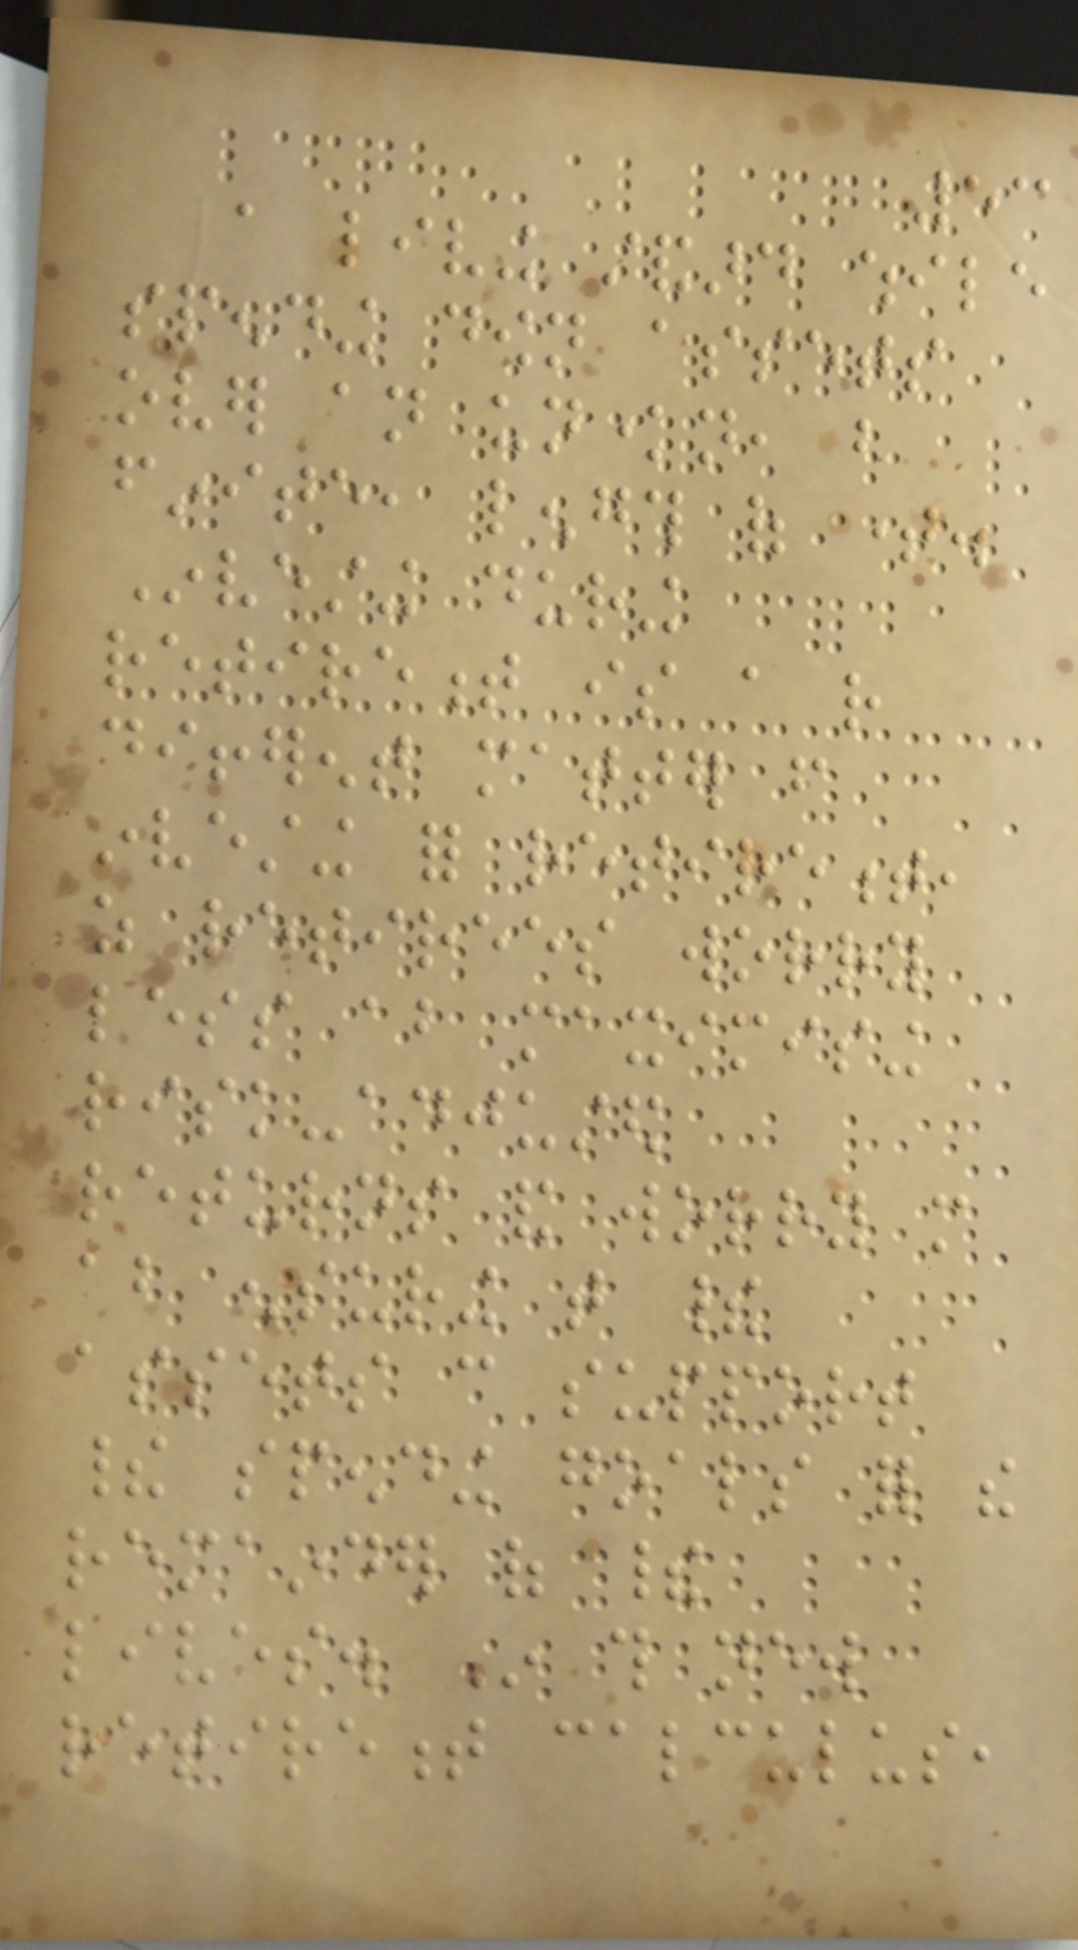53
a living standard while
spending down assets
over an unknown, but
finite, length of time.
Investing during
retirement is a rather
different matter from
investing for retirement,
as retirees worry
less about maximising
risk-adjusted
returns and worry more
about ensuring that their
assets can support
their spending goals for the
remainder of their
lives. In this new
retirement calculus,
